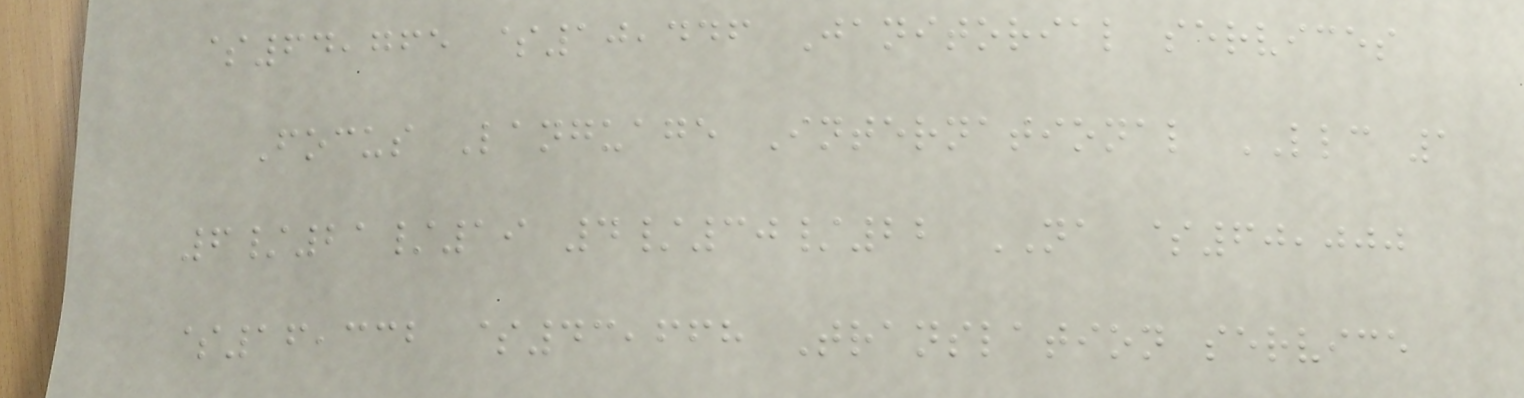$64,765 $10,446 Janitorial services
Focus Language International LLC 1
6/21/19 4/30/22 NA $60,000
$16,332 $43,668 Translation service
